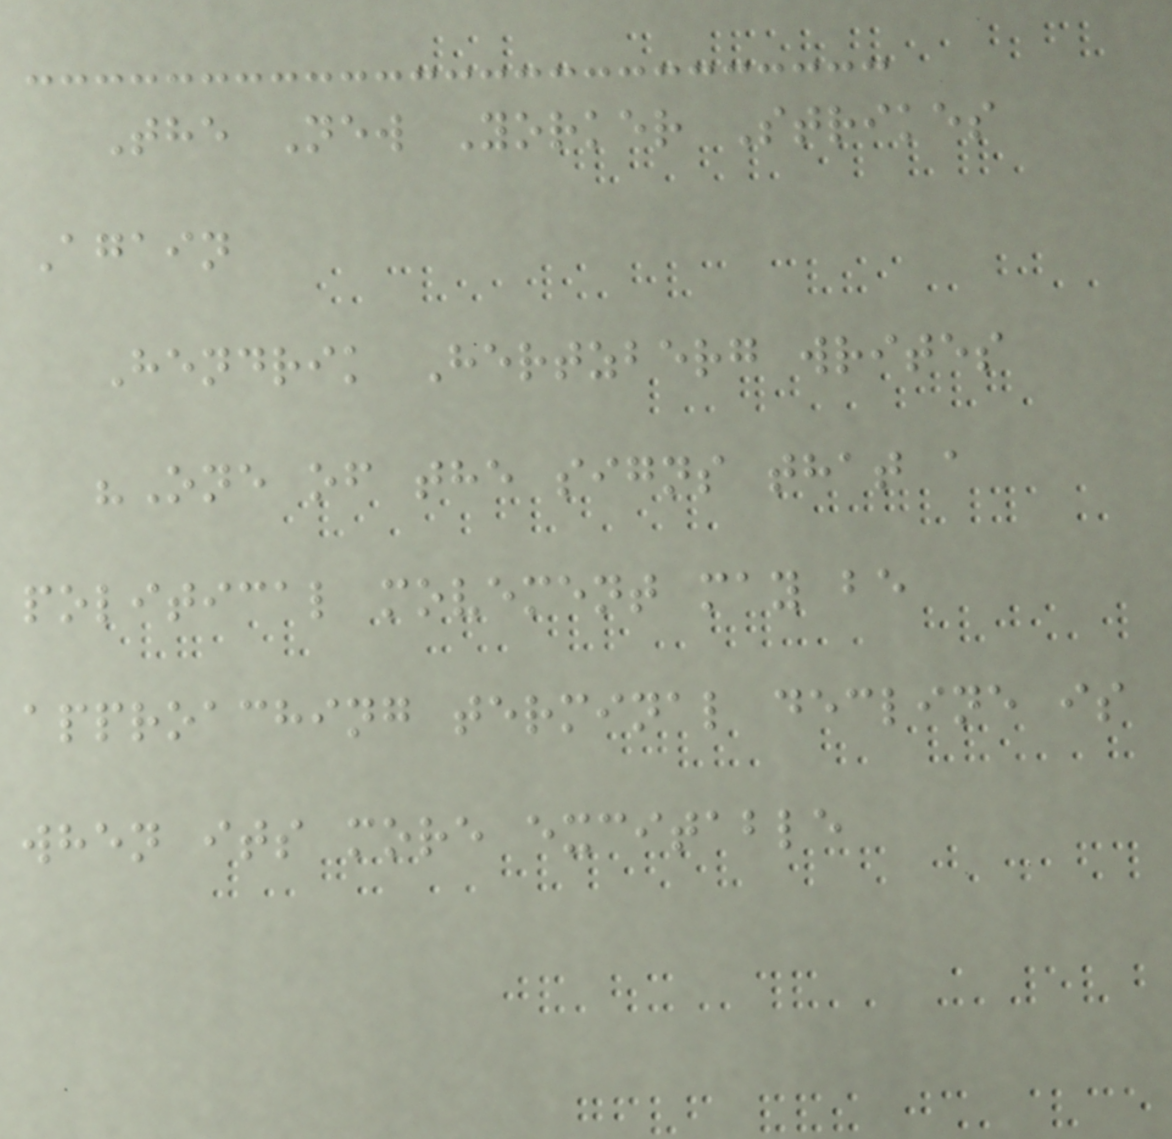The New Yorker Strikes
Again
Hendrik Hertzberg writes
"One of the signs that a
political movement may be
approaching terminal decline is
when its more excitable
